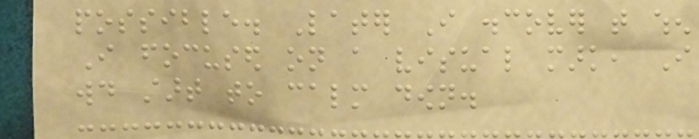possible. Later I discover that when
I focused on a visual mark, I
would start to calm down.
